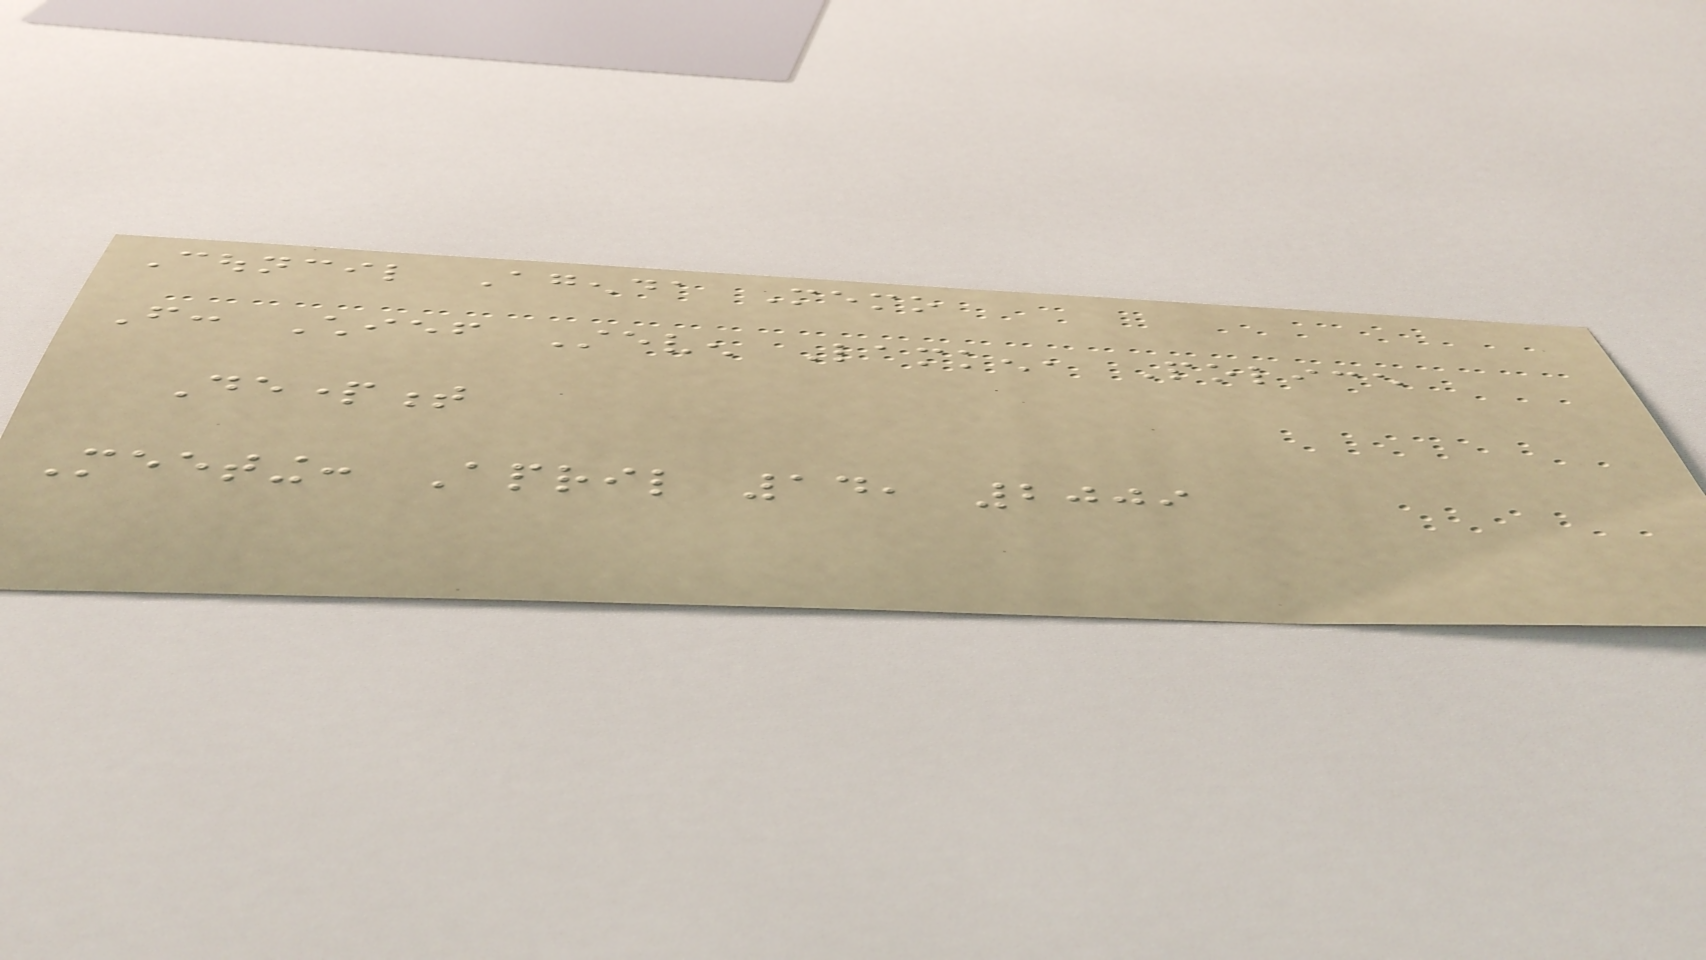Council Agenda Memo
From: Chief Steven Lamken, Police
Department
Meeting: April 14, 2009
